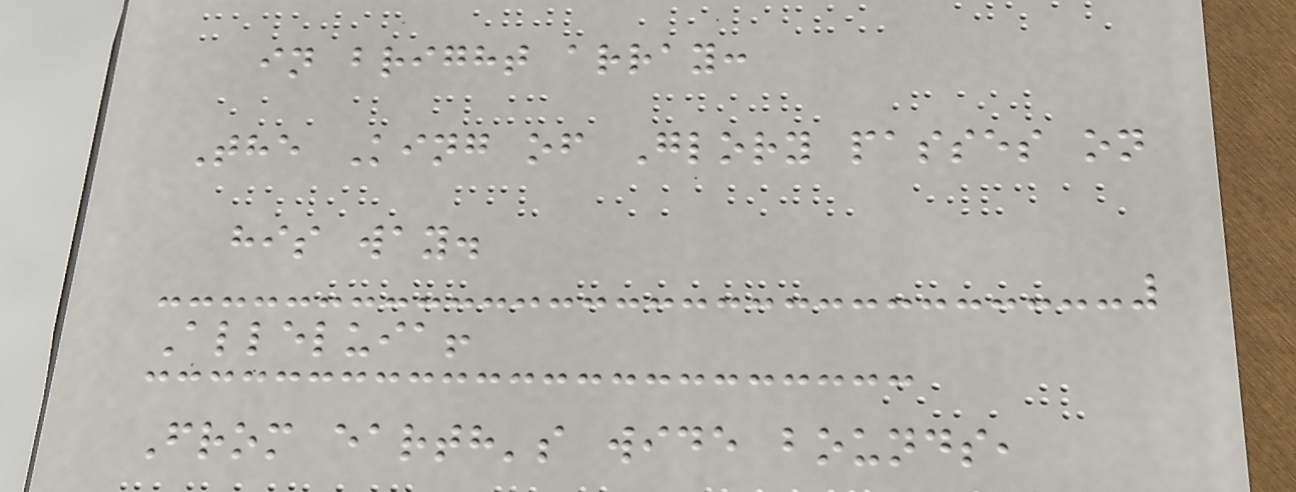in bright array:
The King of Glory passes on
his way.
Alleluia!
From earth's wide bounds,
